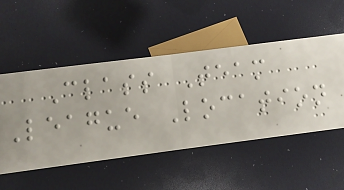Class Team
League Location
